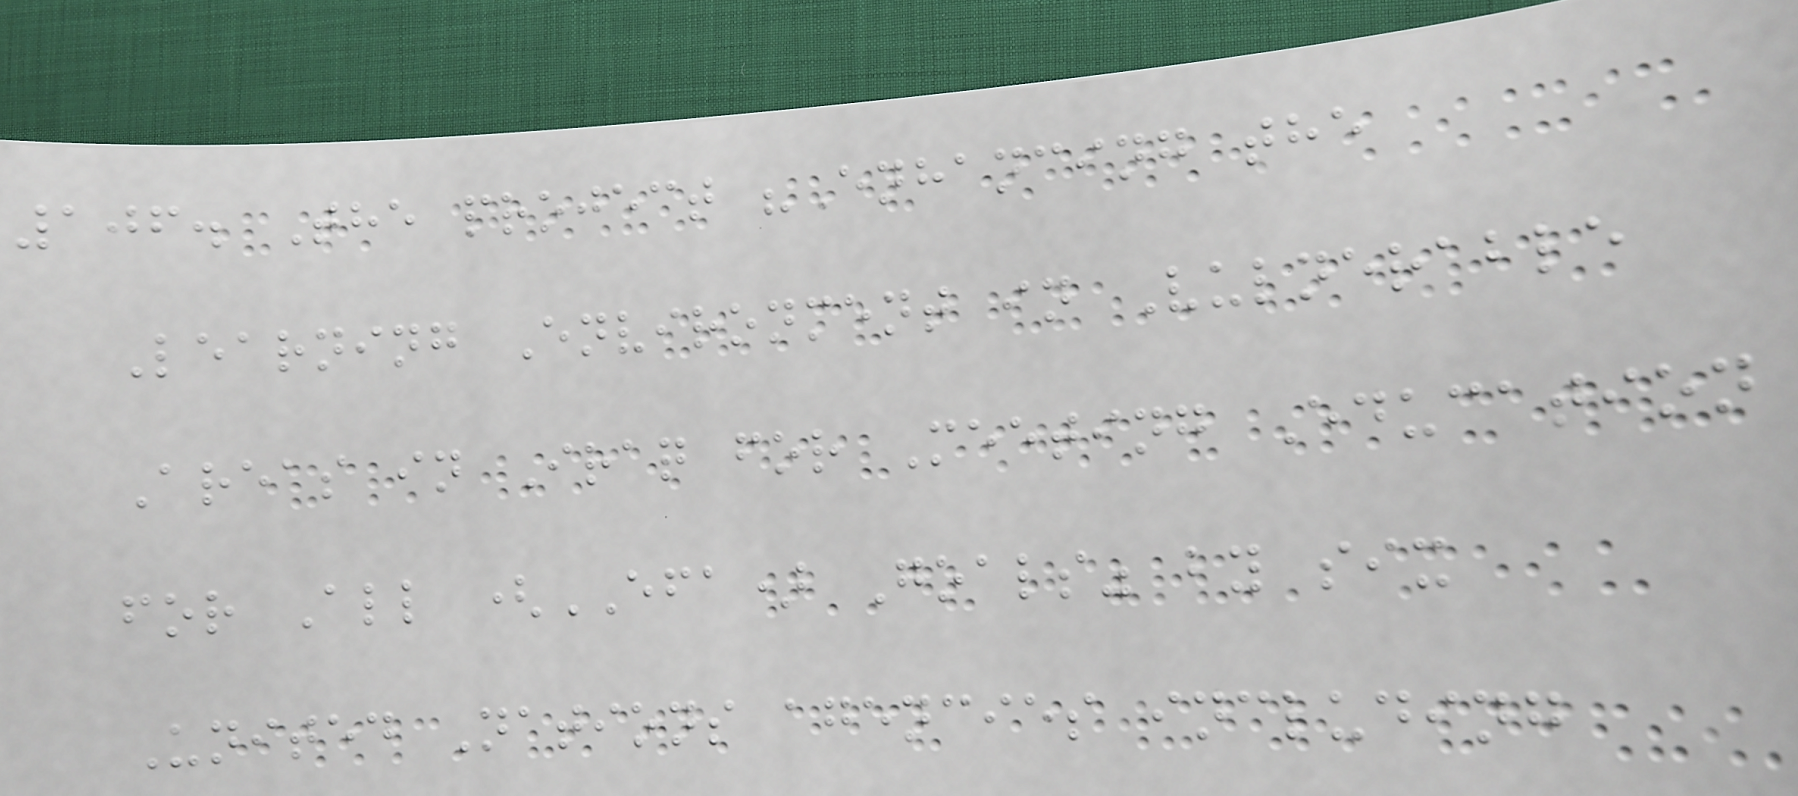106. The project "Enhancing the
Learning Environment in Vulnerable
Areas in Iraq for Meeting Education
for All (EFA) Goals" by six
United Nations agencies including
